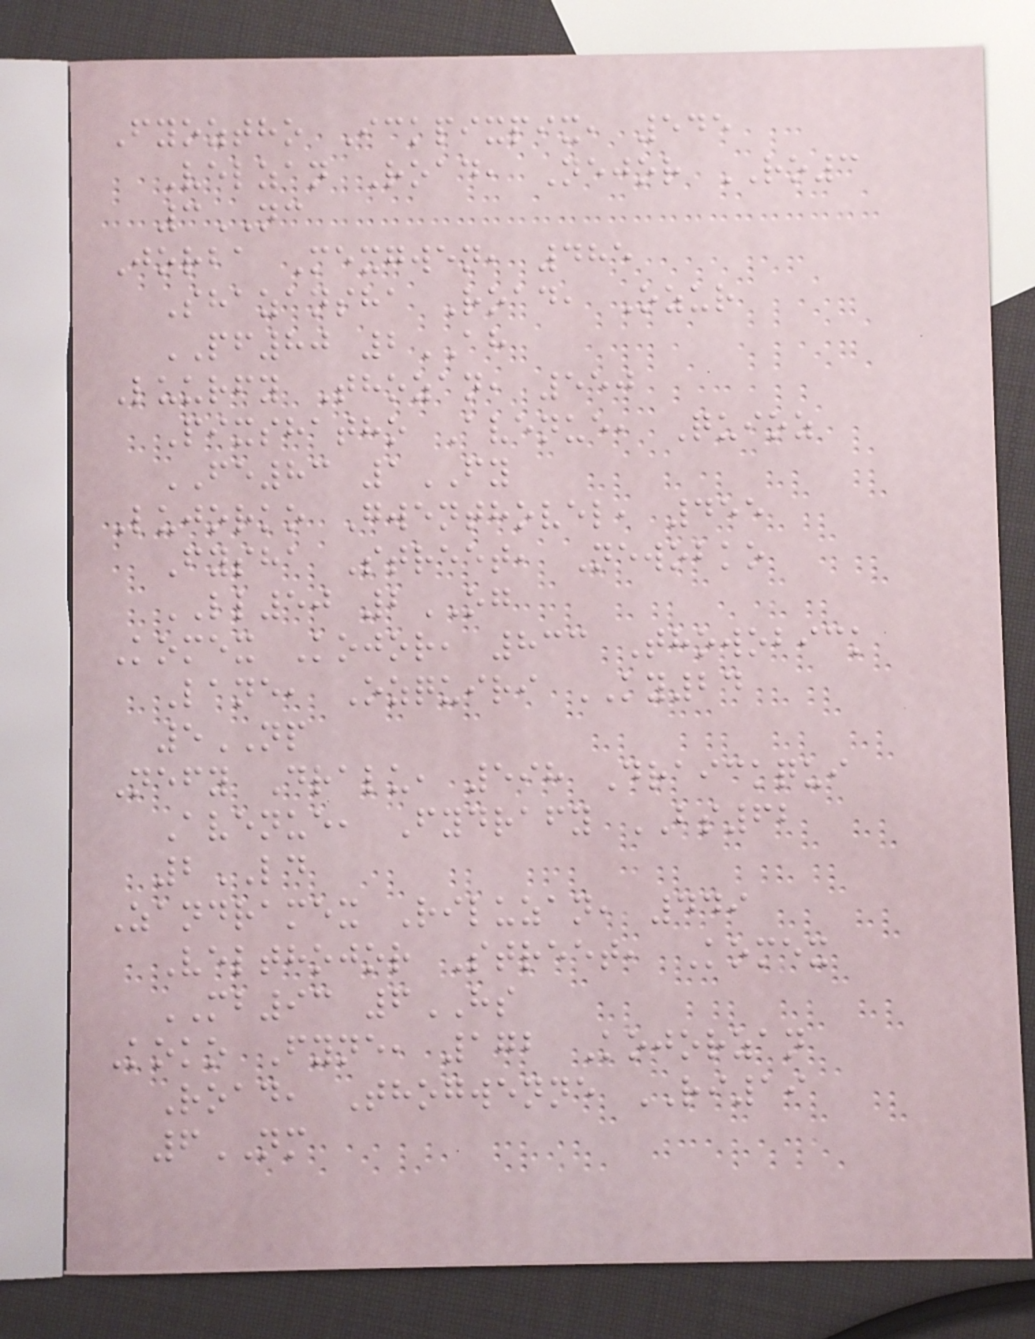Fyoztho Ickpixpix, 545
Velzan Road, Nejor RO3
3NC
Jorba Mexgwen, 485
Shazansha Road, Ozur
PF80 2AH
Luurfy Thozan, 550
Pixshatho Avenue, Quioz
FE83 1FY
Lujorko Gwenthovel, 455
Fysha Street, Newobko
LL50 2OG
Komex Kojor, 833 Thowobick
Lane, Ozquiri KY24
5NP
Nefy Dralu, 598 Draickqui
Avenue, Fydrafy BS62
2LD
Zandramex Riluzan, 449
Velthojor Street, Komex
MB93 6HS
Koko Fyne, 172 Kojorzan
Road, Thogwenne RI19
6NM
